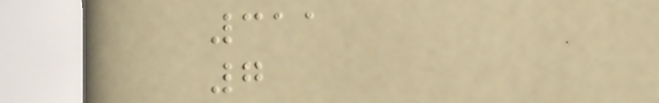311
7
